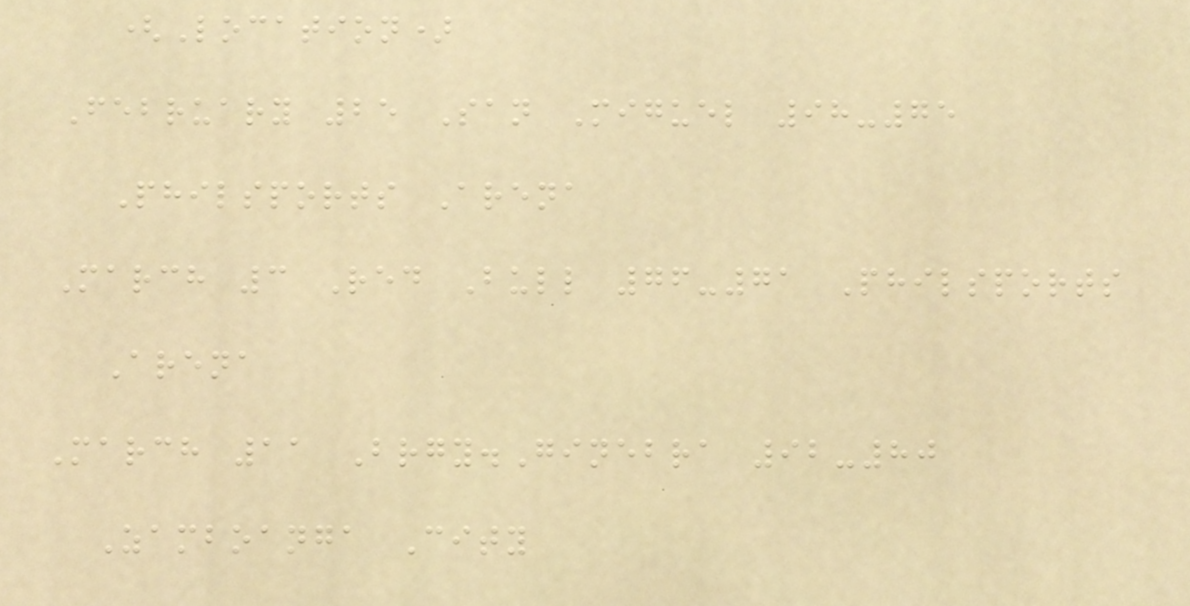(Location)
February 25 San Miguel 98-75
Philsports Arena
March 3 Red Bull 76-71 Philsports
Arena
March 11 Brgy.Ginebra 92-80
Zamboanga City
